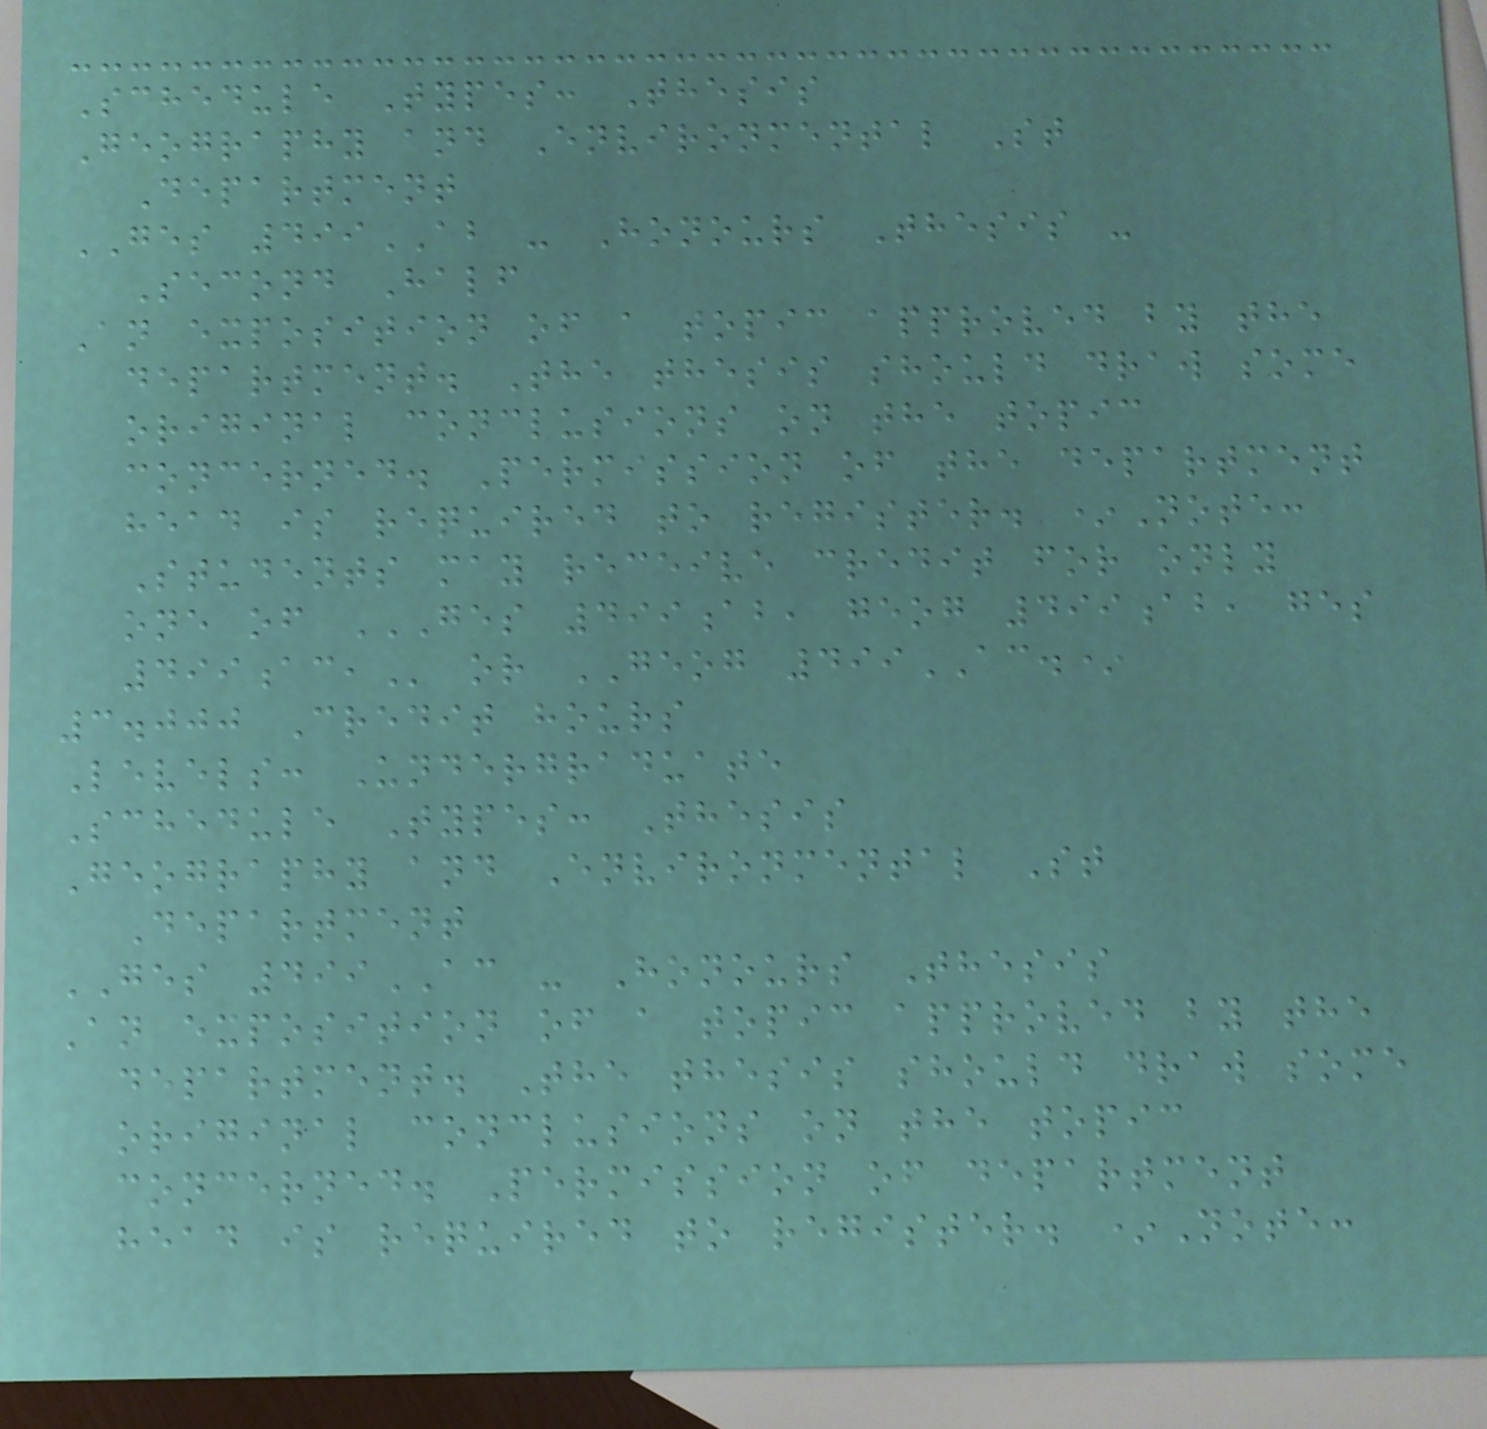Schedule Types: Thesis
Geography and Environmental St
Department
GES 499AB - Honours Thesis -
Second Half
An exposition of a topic approved by the
department. The thesis should draw some
original conclusions on the topic
concerned. Permission of the department
head is required to register. *Note:
Students may receive credit for only
one of GES 499AB, GEOG 499AB, GES
499AC, or GEOG 499AC.*
3.000 Credit hours
Levels: Undergraduate
Schedule Types: Thesis
Geography and Environmental St
Department
GES 499AC - Honours Thesis
An exposition of a topic approved by the
department. The thesis should draw some
original conclusions on the topic
concerned. Permission of department
head is required to register. *Note:
